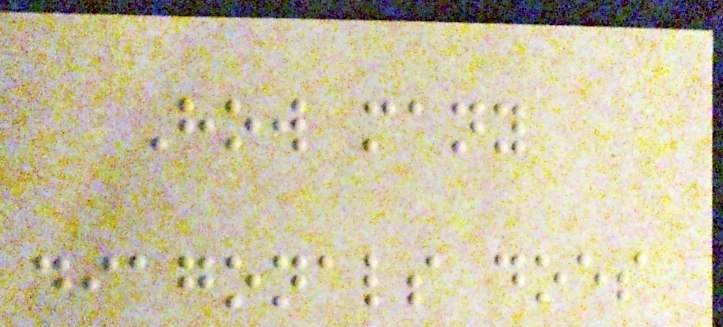How many
diagonals does
